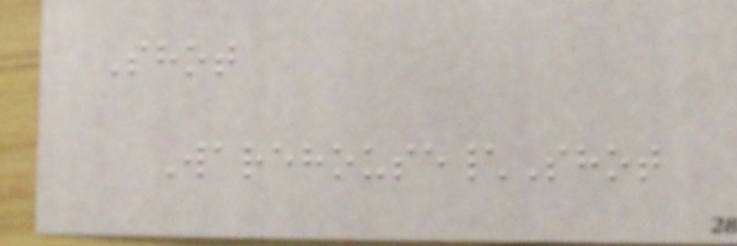Shot
Warehouse\Shot
